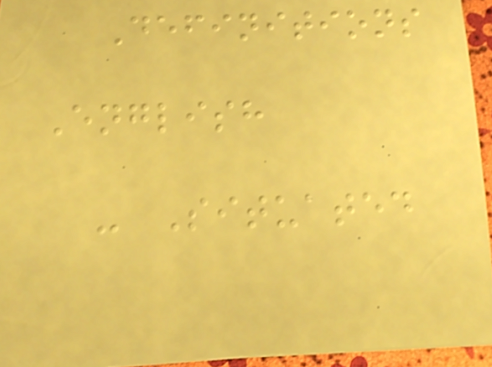Definitions
English
- Situated
